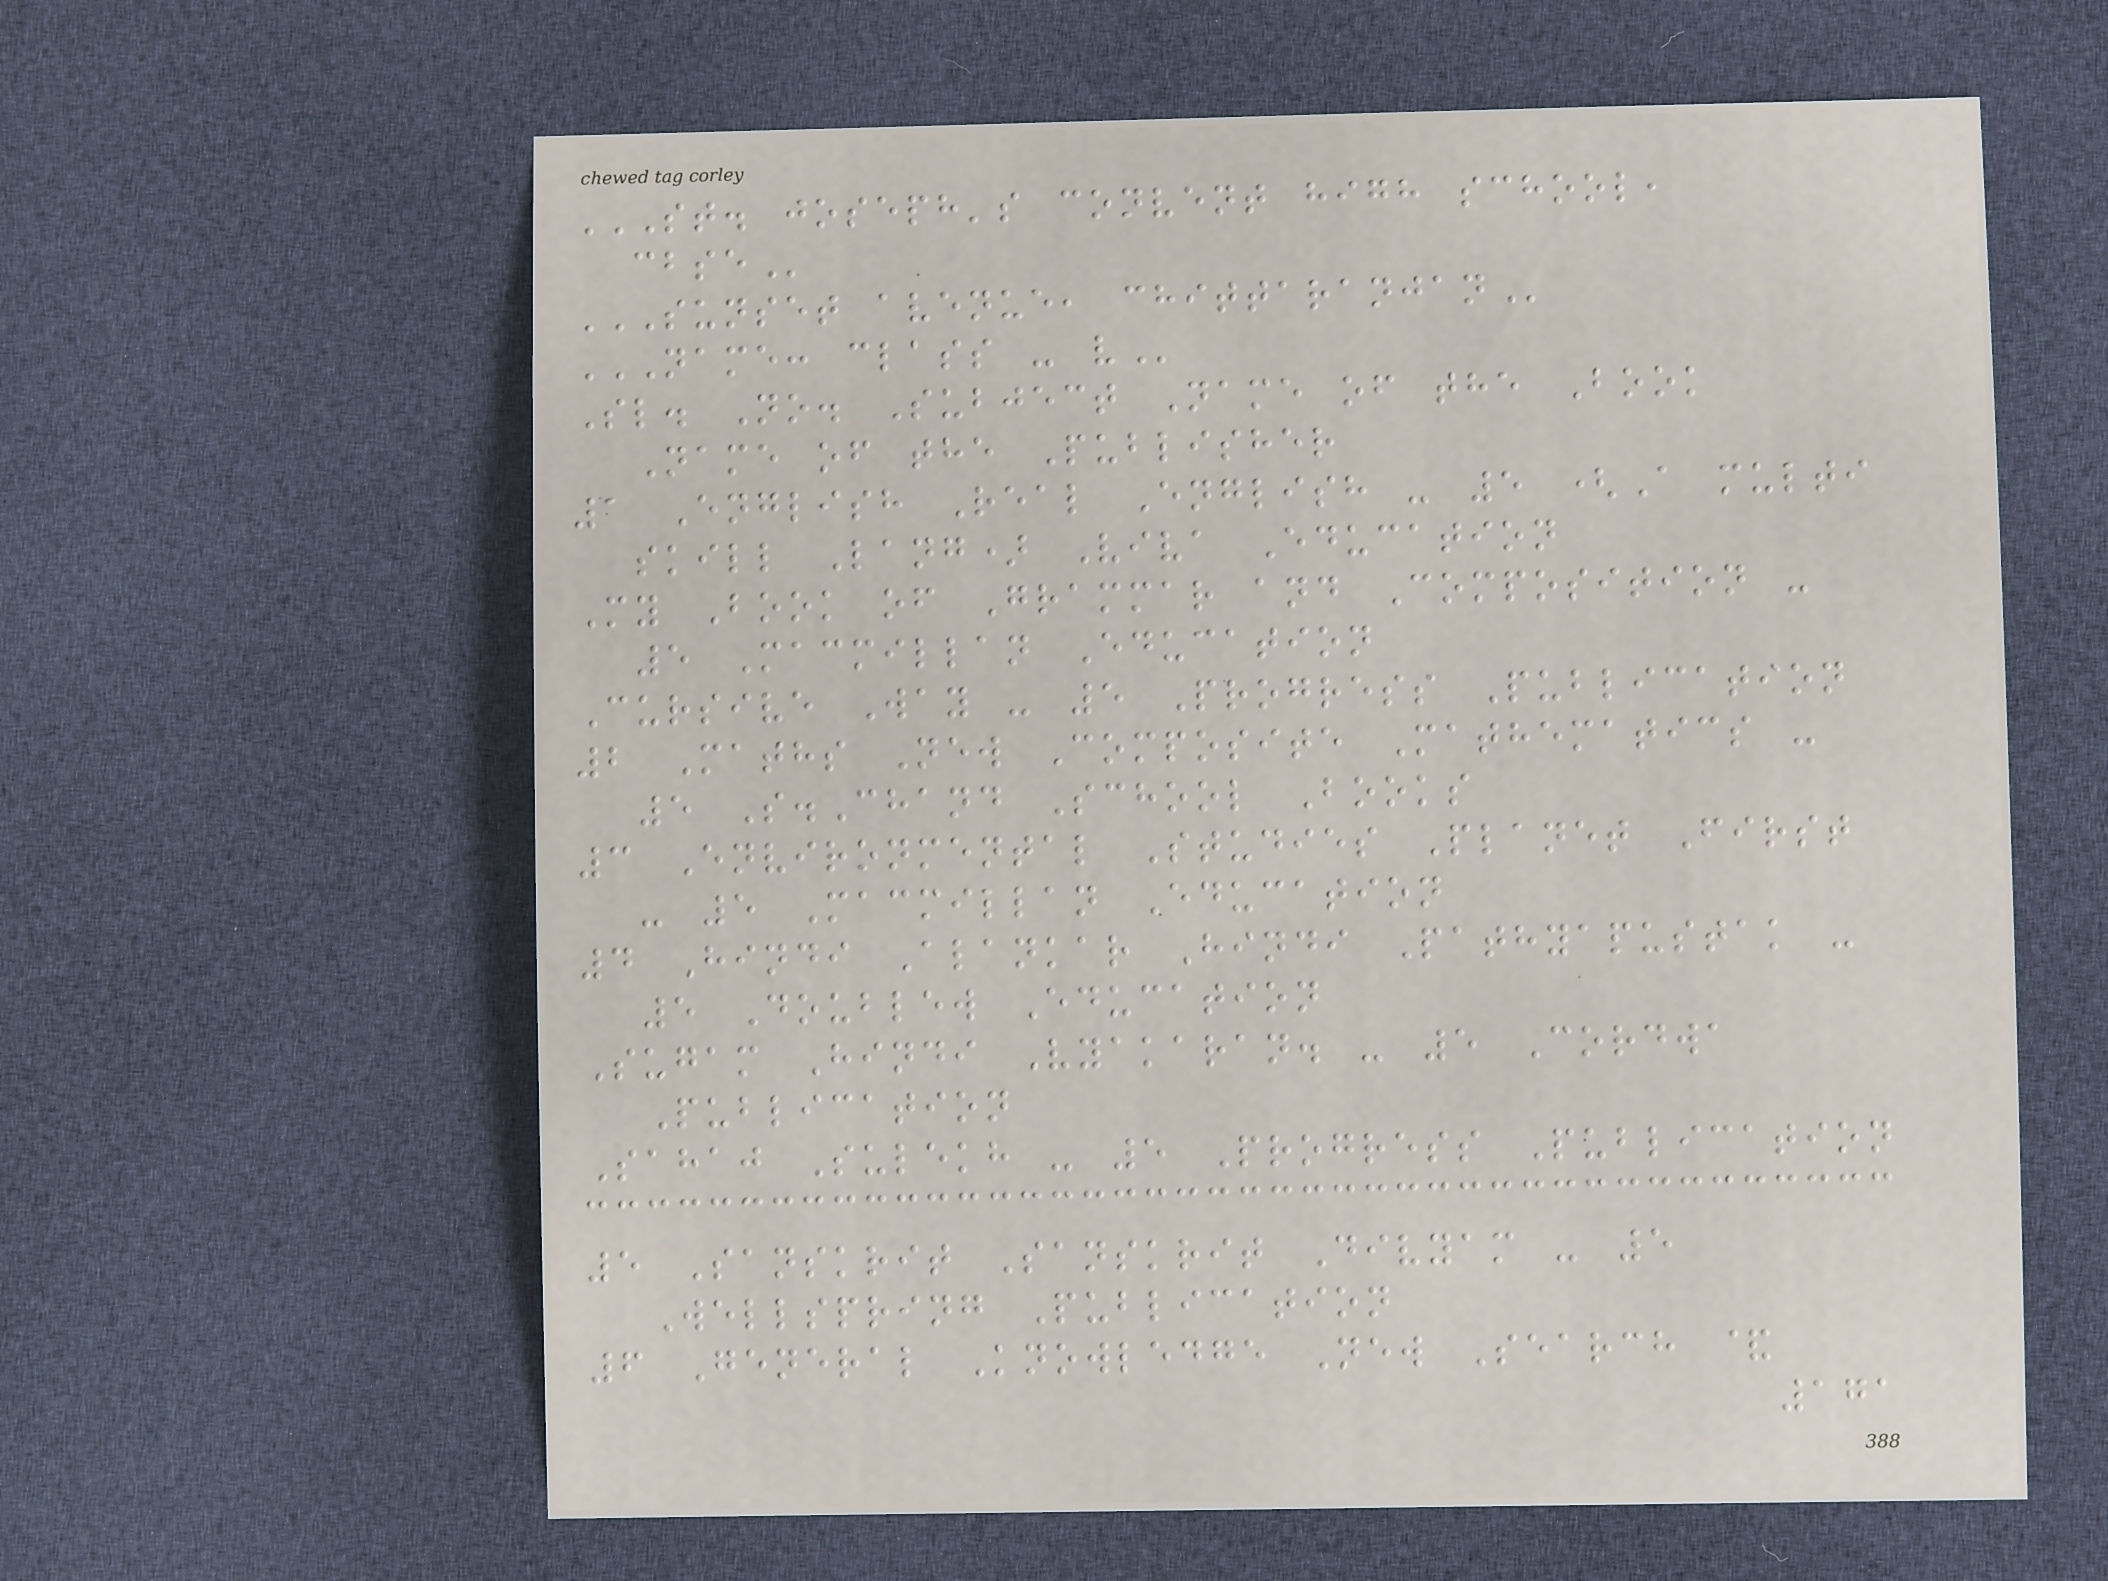ST. JOSEPH'S CONVENT HIGH SCHOOL,
CBSE
SUNSET AVENUE, CHITTARANJAN
NAME: CLASS - V
Sl. No. Subject Name of the Book
Name of the Publisher
1 English Real English - 5 (A multi
skill Lang) Viva Education
My Book of Grammar and Composition -
5 Macmillan Education
Cursive Way - 5 Progress Publication
2 Maths New Composite Mathematics -
5 S.Chand School Books
3 Environmental Studies Planet First
- 5 Macmillan Education
4 Hindi Alankar Hindi Pathyapustak -
5 Doublew Education
Sugam Hindi Vyakaran. - 5 Cordwa
Publication
Sahaj Sulekh - 5 Progress Publication
5 Sanskrit Sanskrit Divyam - 5
Wellspring Publication
6 General Knowledge New Search &
171
